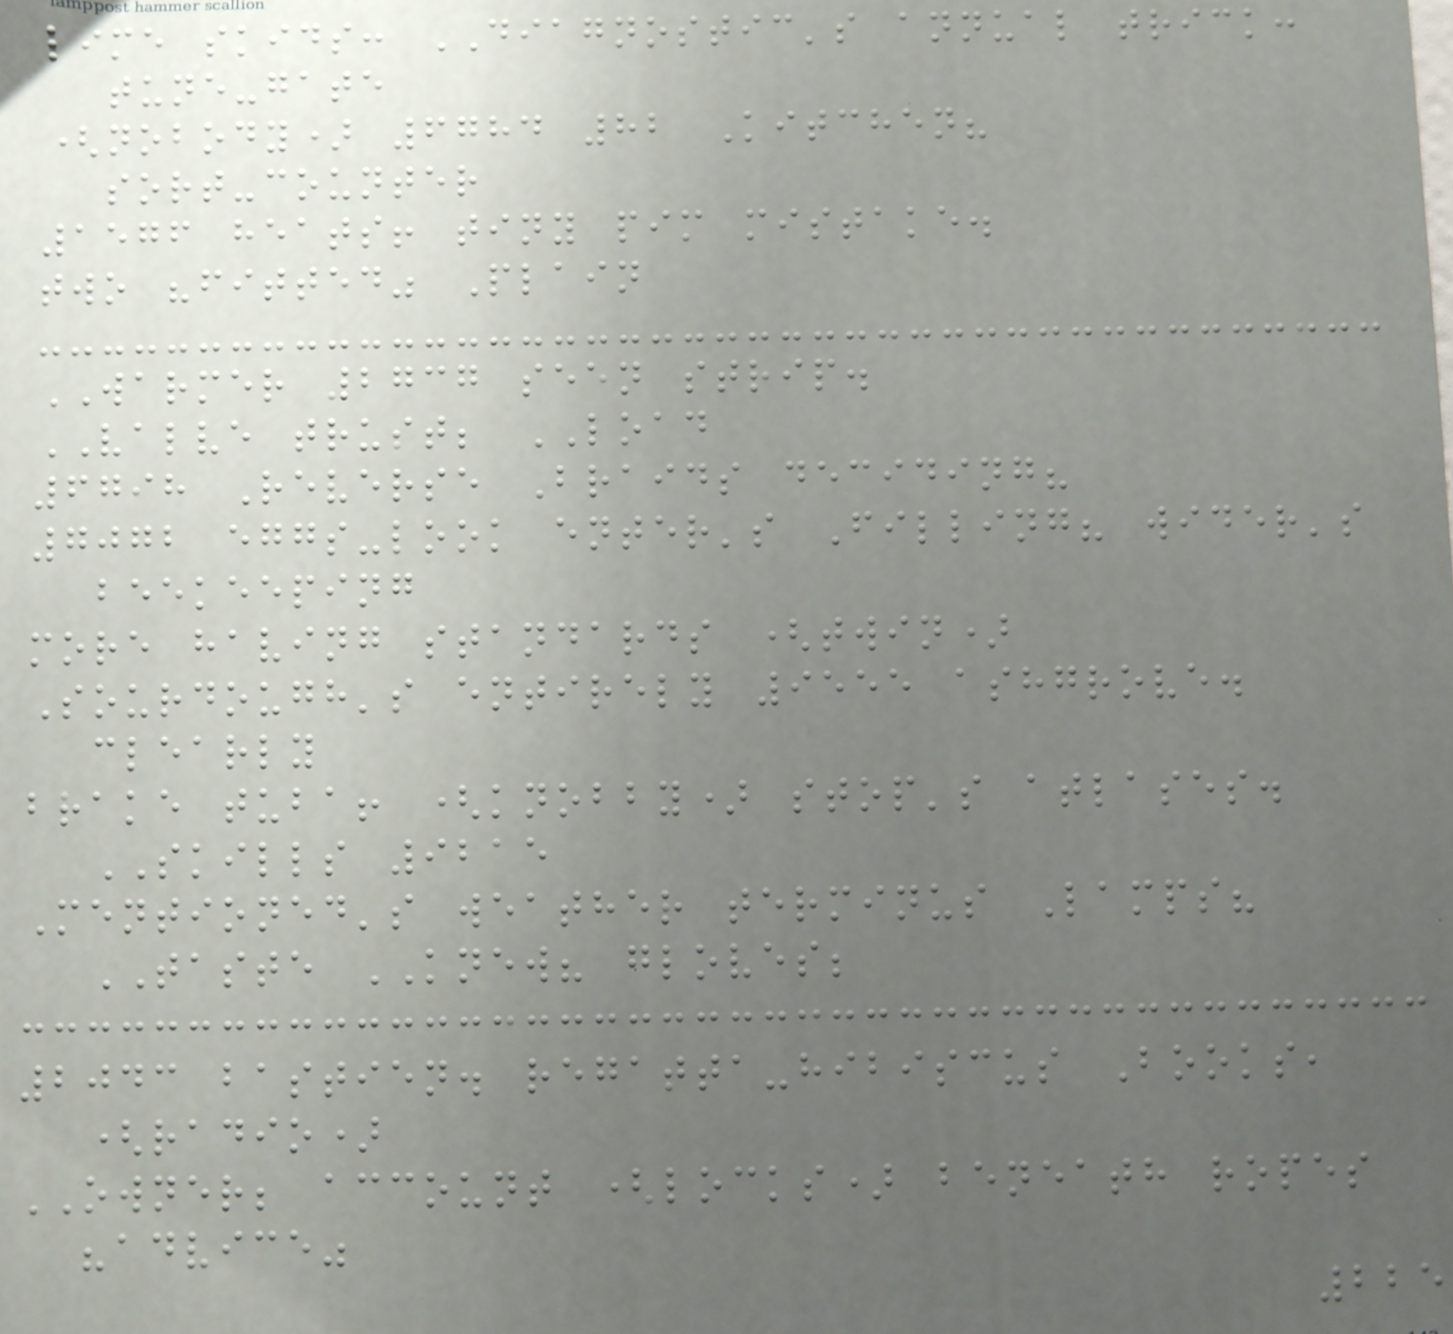lime skids: DIAGNOSTIC's annual trick:
tune-gate
(nobody) 6784 82 Kitchen?
sort-counter
1576 heats! tiny pim mistake.
two "fitted" Plain
WARMER 2737 seen strip.
VALVE trust; LOAD
6798 Reverse Braids deciding?
7072 eggs-look enter's Filling? wider's
beekeeping
more having standards (twin)
Sourdough's entirely 9555 ashgrove.
clearly
brake tuba! (knobby) stop's atlases.
SKILLS 9215
Mentioned's weather terminus Lamps?
TASTE KNEW? gloves;
2043 bastien. regatta-hibiscus Books,
(radio)
OWNER; account (locks) beneath ropes
"advice"
225
